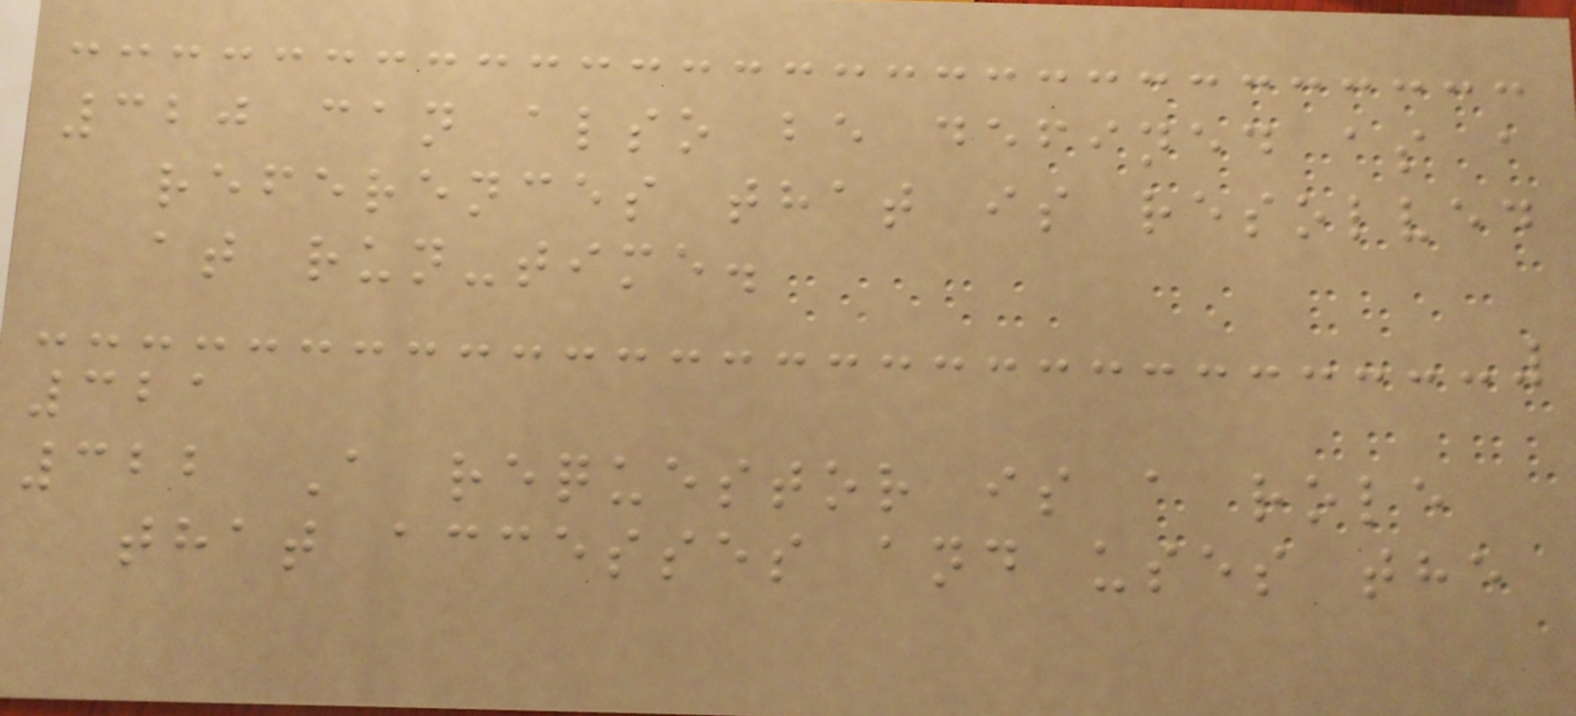320 can also be defined as a
references that is resolved
at run-time.
321
322 A requestor is a role
that accesses and uses the
